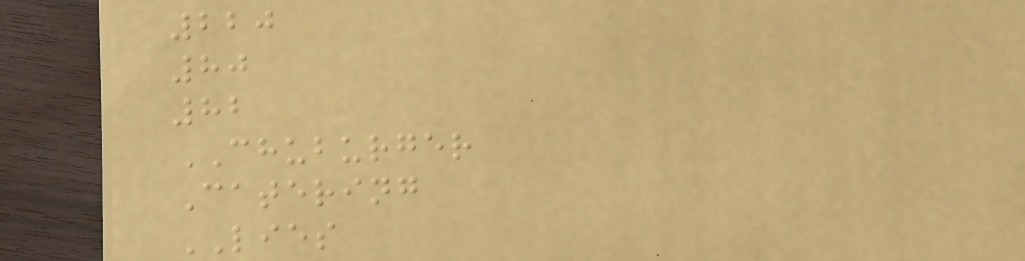220
80
82
CHUBURGER
Catering
LIES
